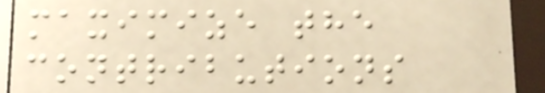maximize the
contributions
